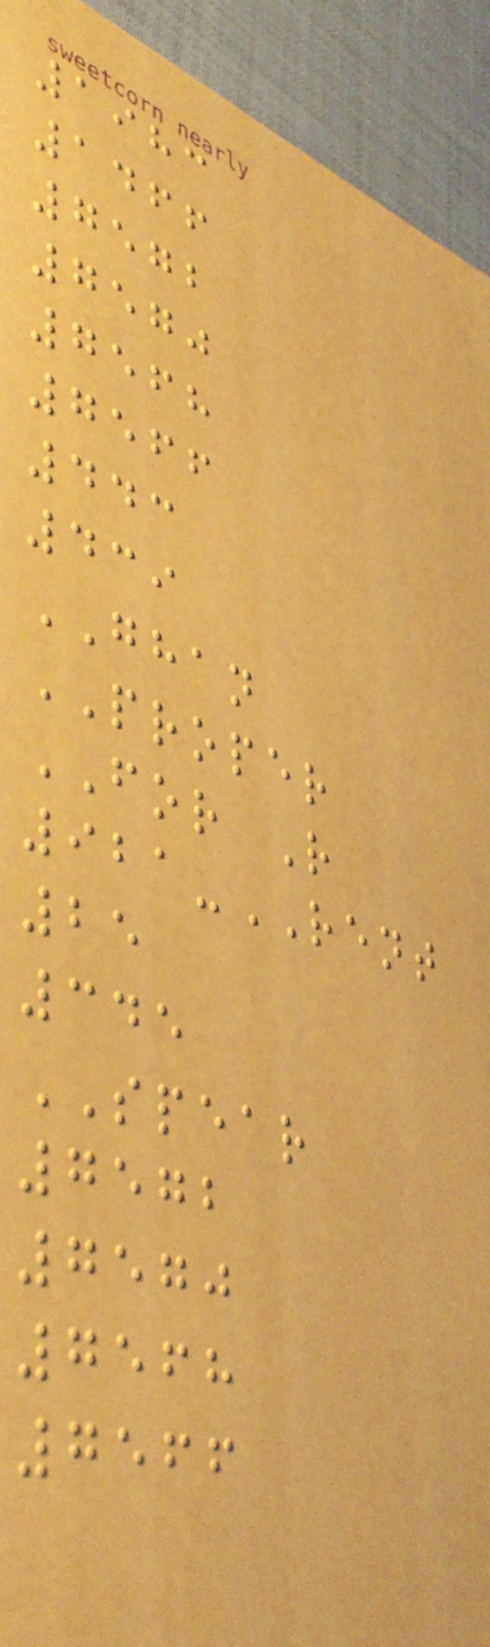1983
1466
7572
7570
7568
7566
443
439
GHAN
PROPER
FOR R
921-RENT
25
345
SPEAR
7572
7570
7568
7566
